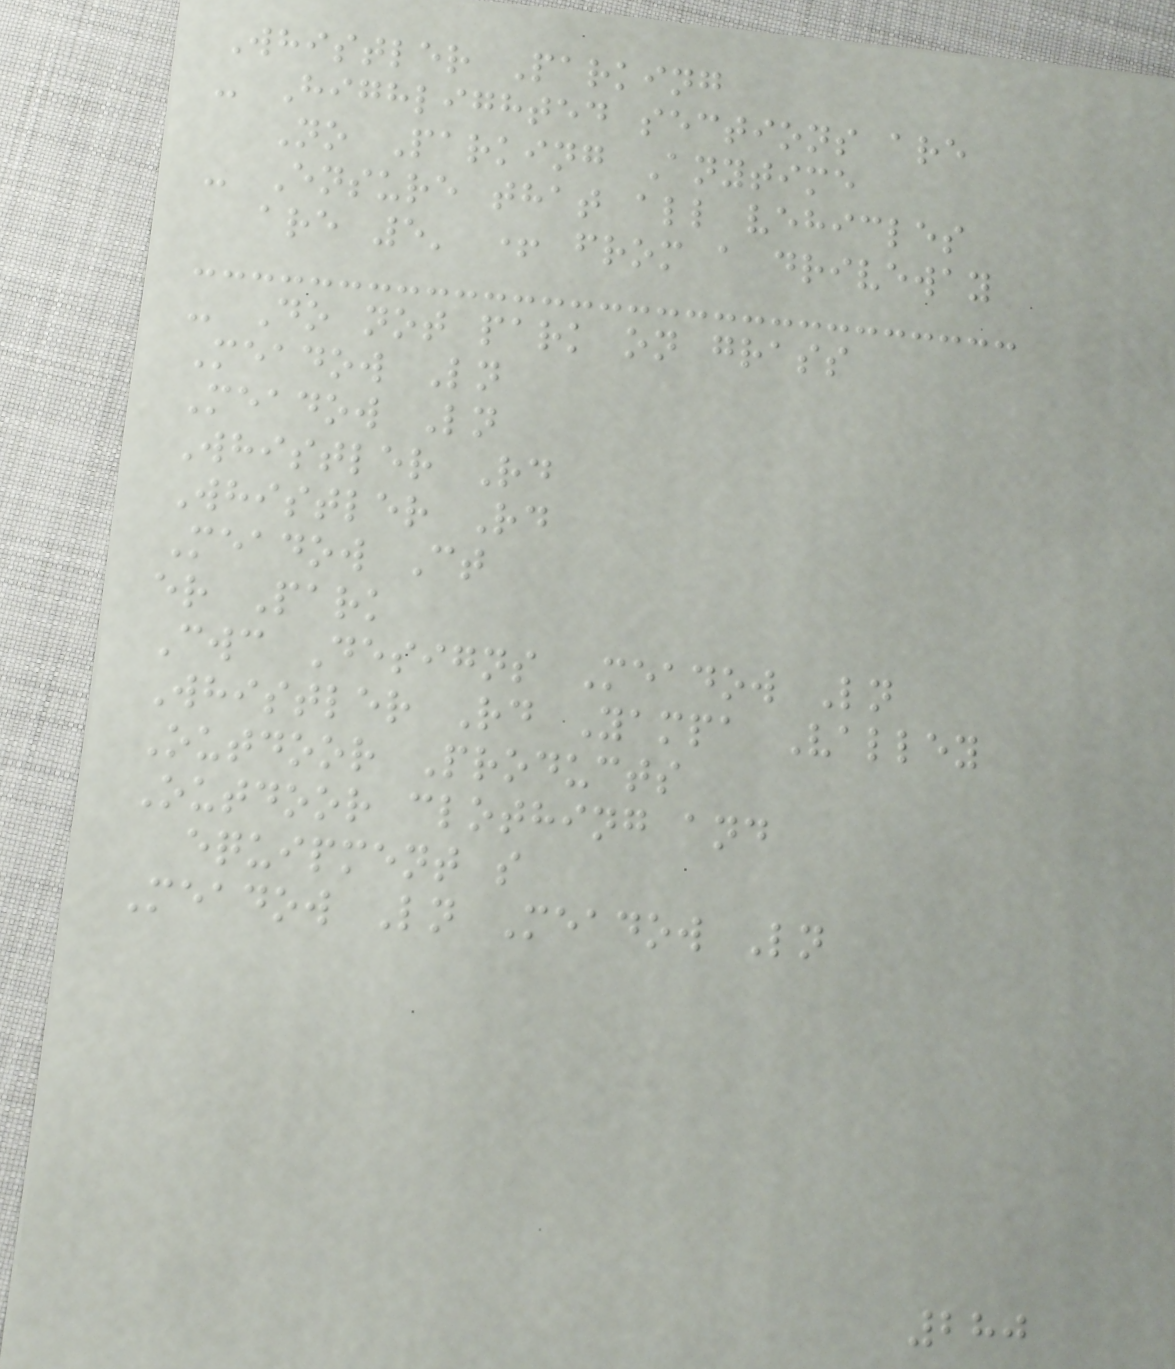Whistler Parking
- Highlighted sections are
No Parking Anytime
- Ensure that all vehicles
are 5' + from a driveway
- Do not park on grass
Meadow Ln
Meadow Ln
Whistler Rd
Whistler Rd
Meadow Ct
er Park
Cwc Designs Meadow Ln
Whistler Rd Yampa Valley
Outdoor Products
Outdoor clothing and
equipment s
Meadow Ln Meadow Ln
280
